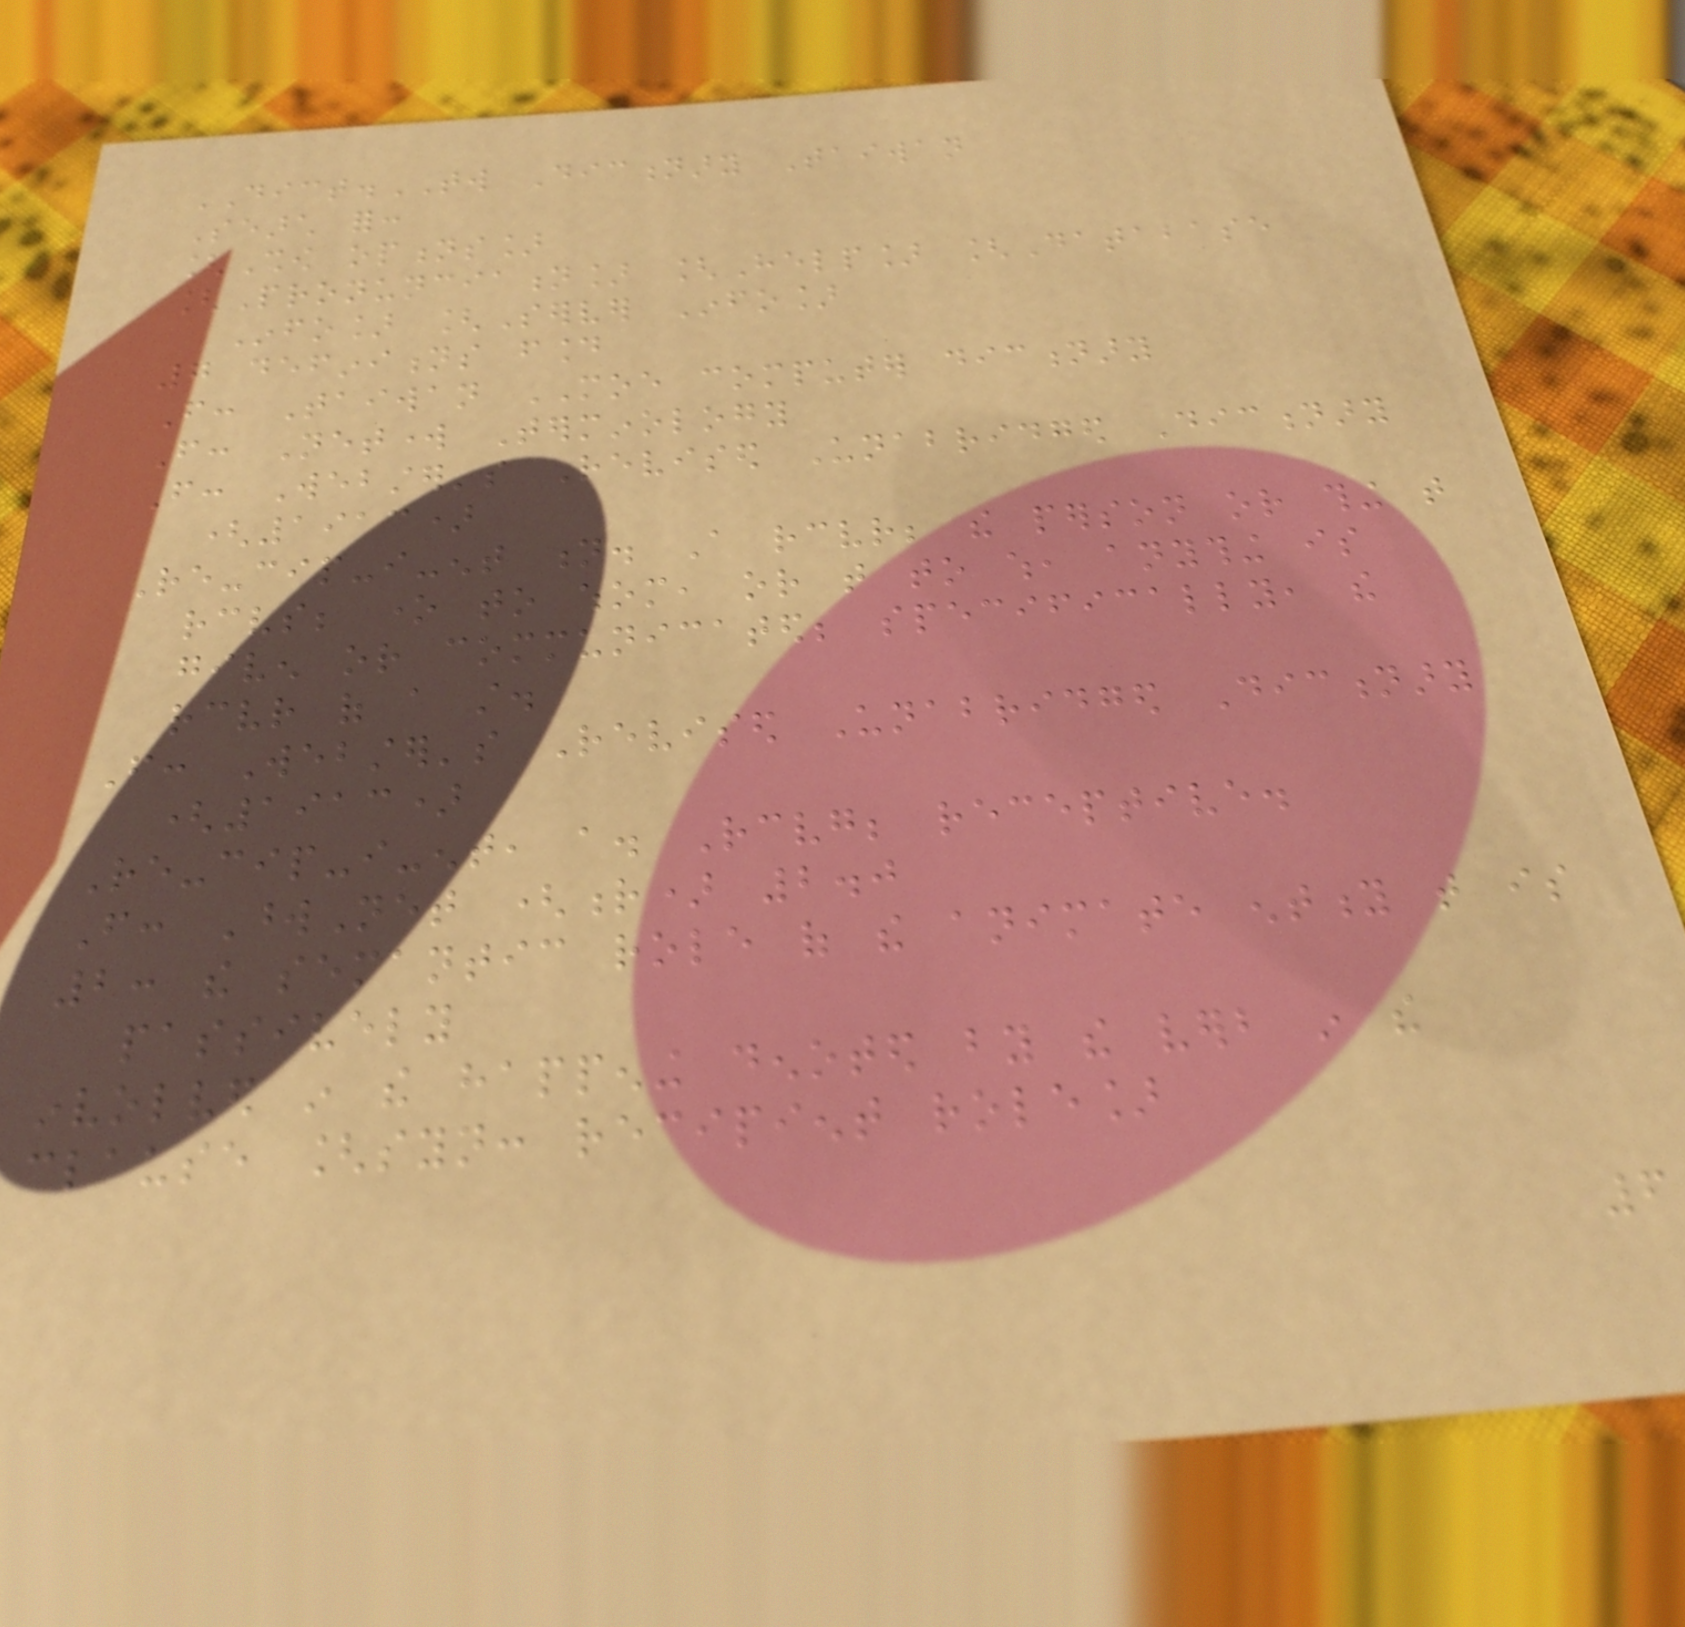DICT.TW Dictionary Taiwan
Search for:
[Show options]
[Pronunciation] [Help] [Database
Info] [Server Info]
7 definitions found
From: Taiwan MOE computer dictionary
From: Network Terminology
From: Webster's Revised Unabridged Dictionary
(1913)
Re-cip-i-ent n. A receiver; the person or thing that
receives; one to whom, or that to which, anything is
given or communicated; specifically, the
receiver of a still.
From: Webster's Revised Unabridged Dictionary
(1913)
Re-cip-i-ent, a. Receiving; receptive.
From: WordNet (r) 2.0
2: the semantic role of the animate entity that is
passively
involved in the happening denoted by the verb in the
clause [syn: recipient role]
6
